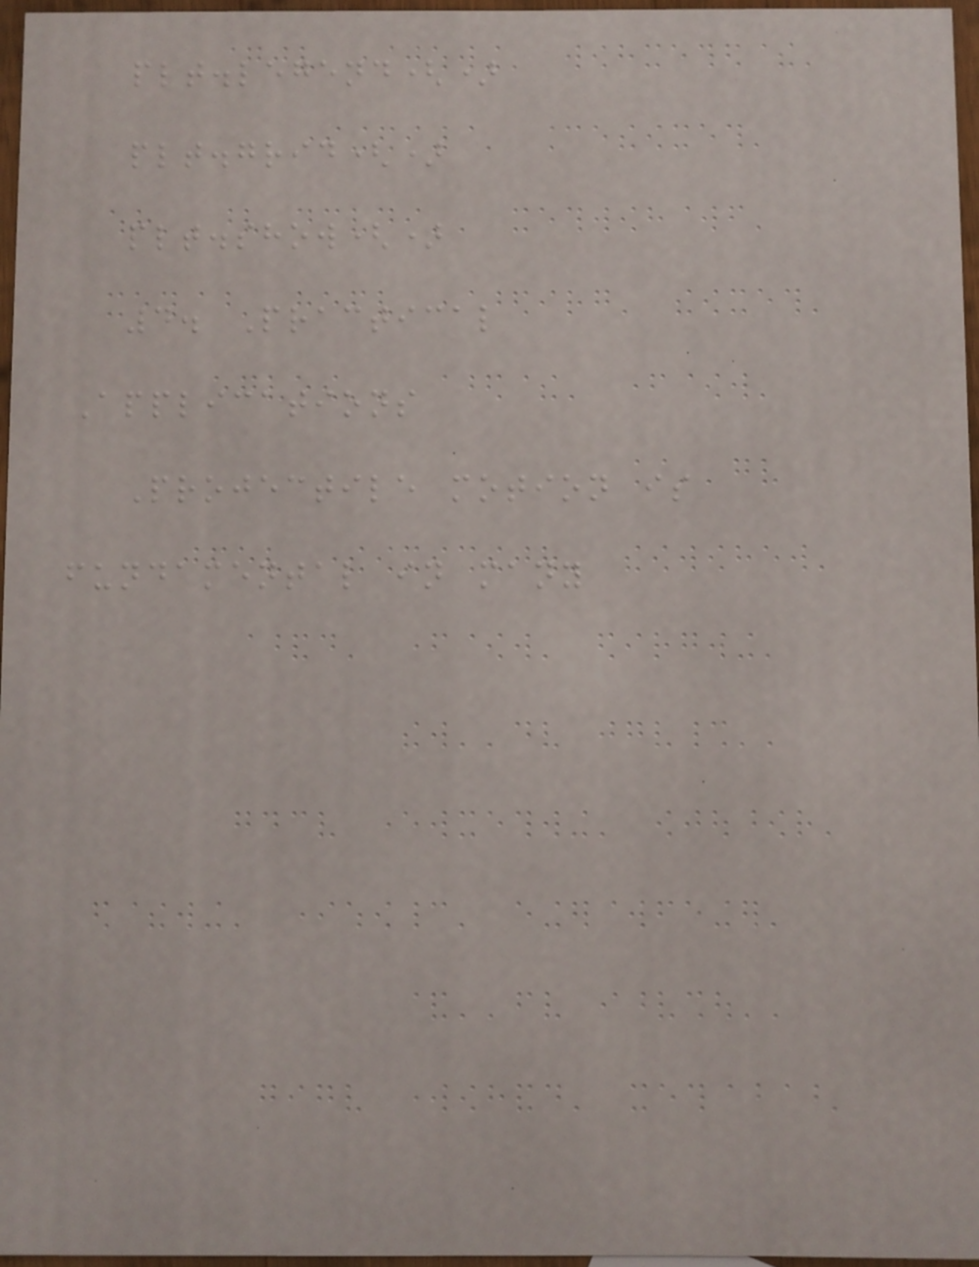plt.legend()
plt.grid()
plt.show()
4. Practical
Applications
Projectile motion is
fundamental in many
